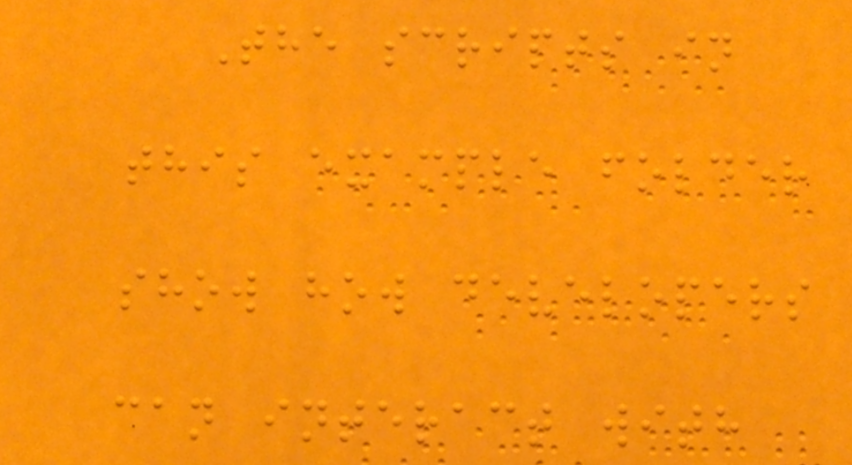The scripts in
this example folder
show how developers
can interact with
